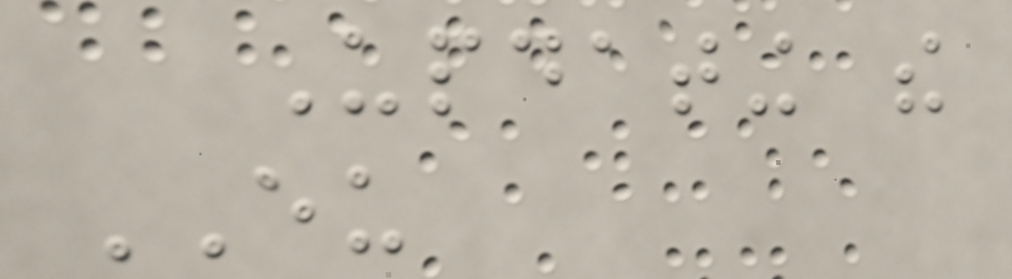Updating the
EU
